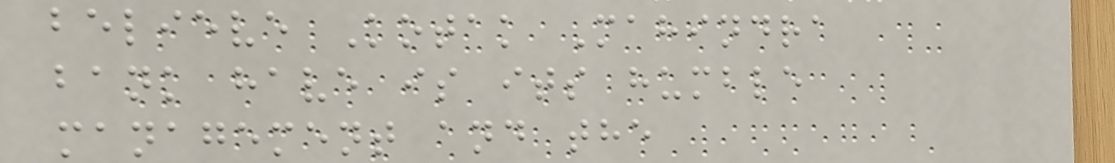believe Kotak Mahindra
bank have is its humble
management and the
